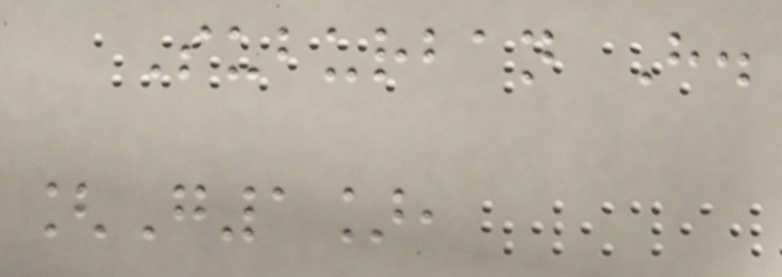Suburban H.
[G1],
